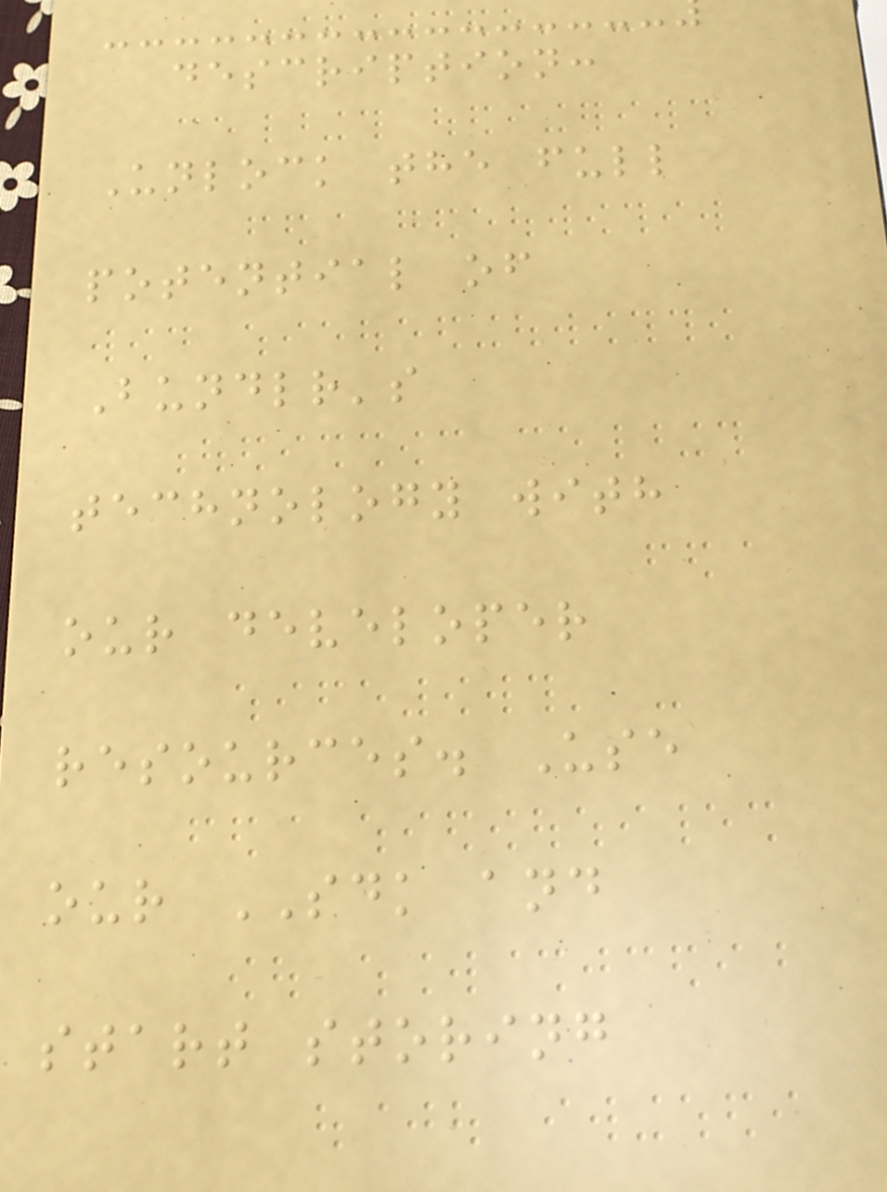description:
Unlock the full
potential of
Bundlr's
technology with
our developer
resources. Use
our SDK and
start storing
